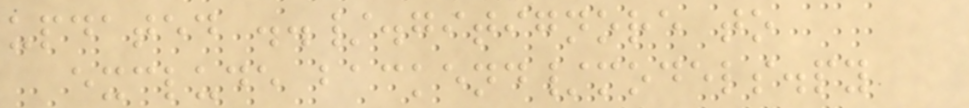updated ../.gitignore to
exclude backend/models.py
